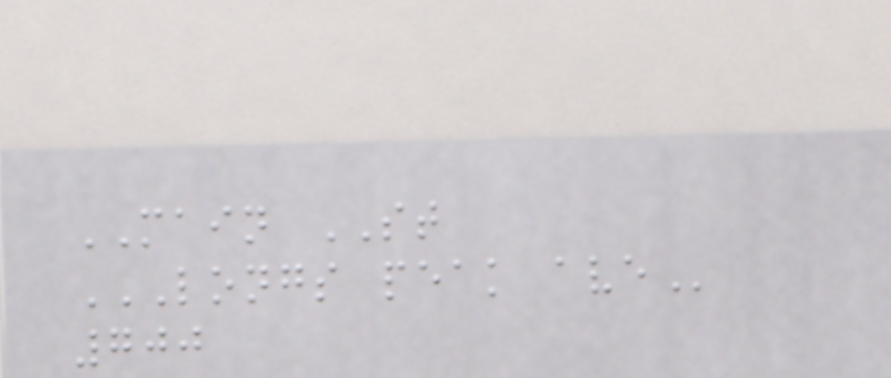MAIN ST
LONGS PEAK AVE
700
